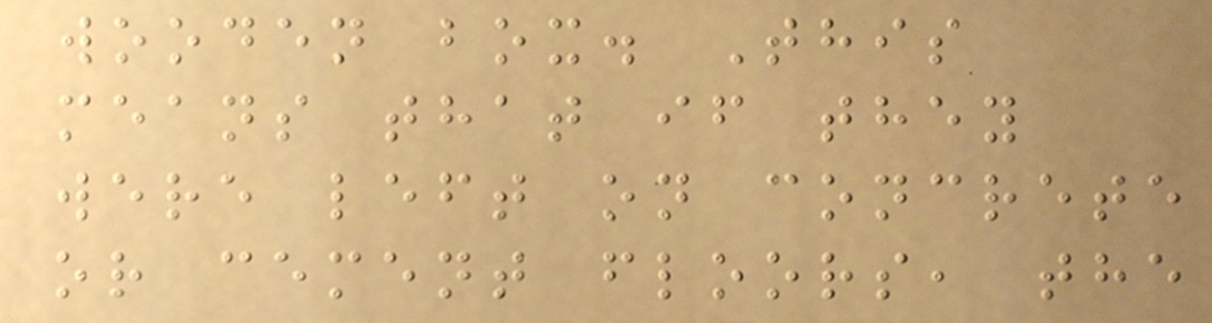wooden box. This
means that if they
were left on concrete
or cement floors, the
